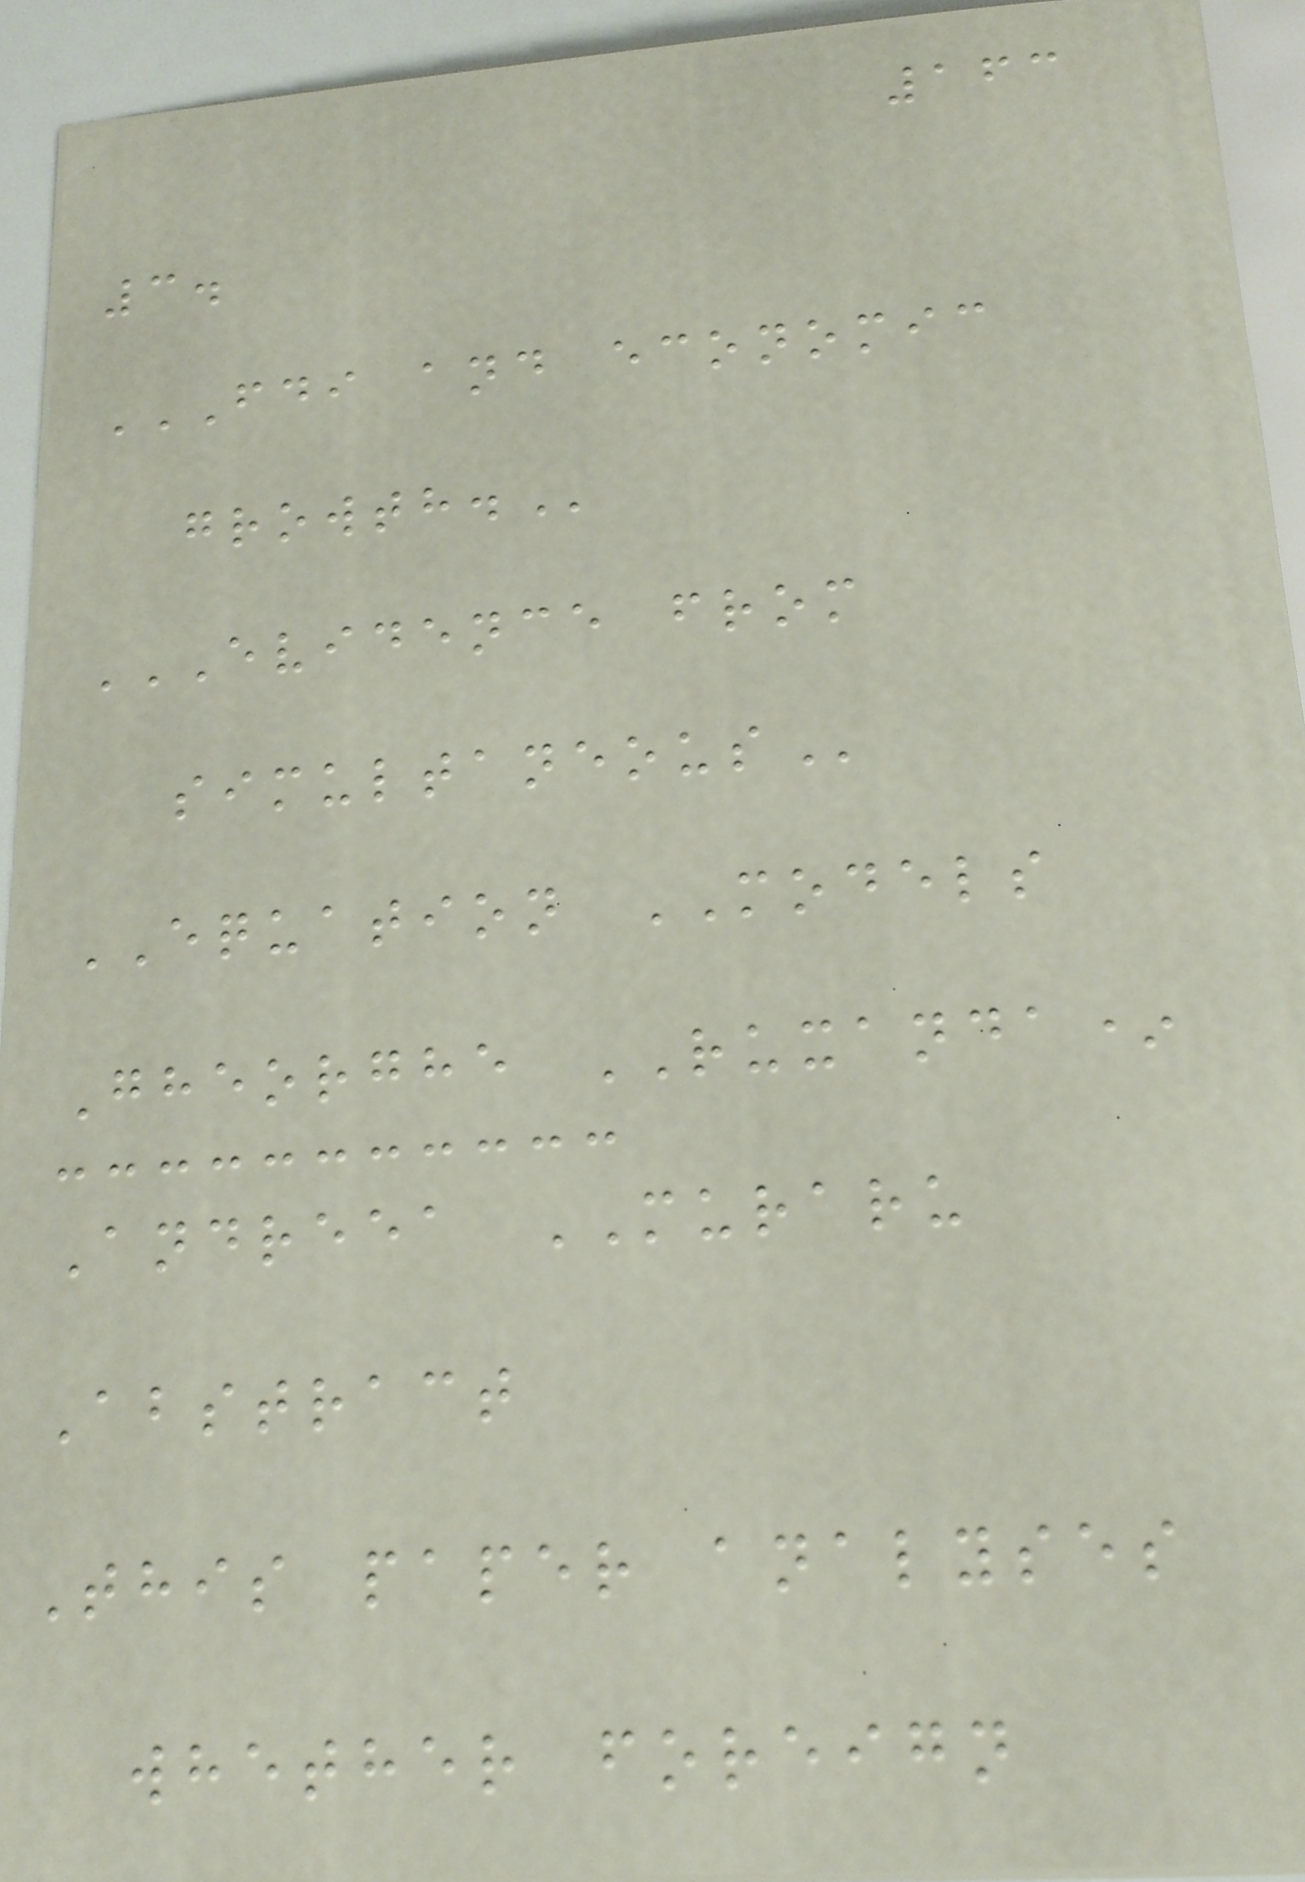163
3.
FDI AND ECONOMIC
GROWTH.
EVIDENCE FROM
SIMULTANEOUS
EQUATION MODELS
Gheorghe RUXANDA*
Andreea MURARU
Abstract
This paper analyses
whether foreign
